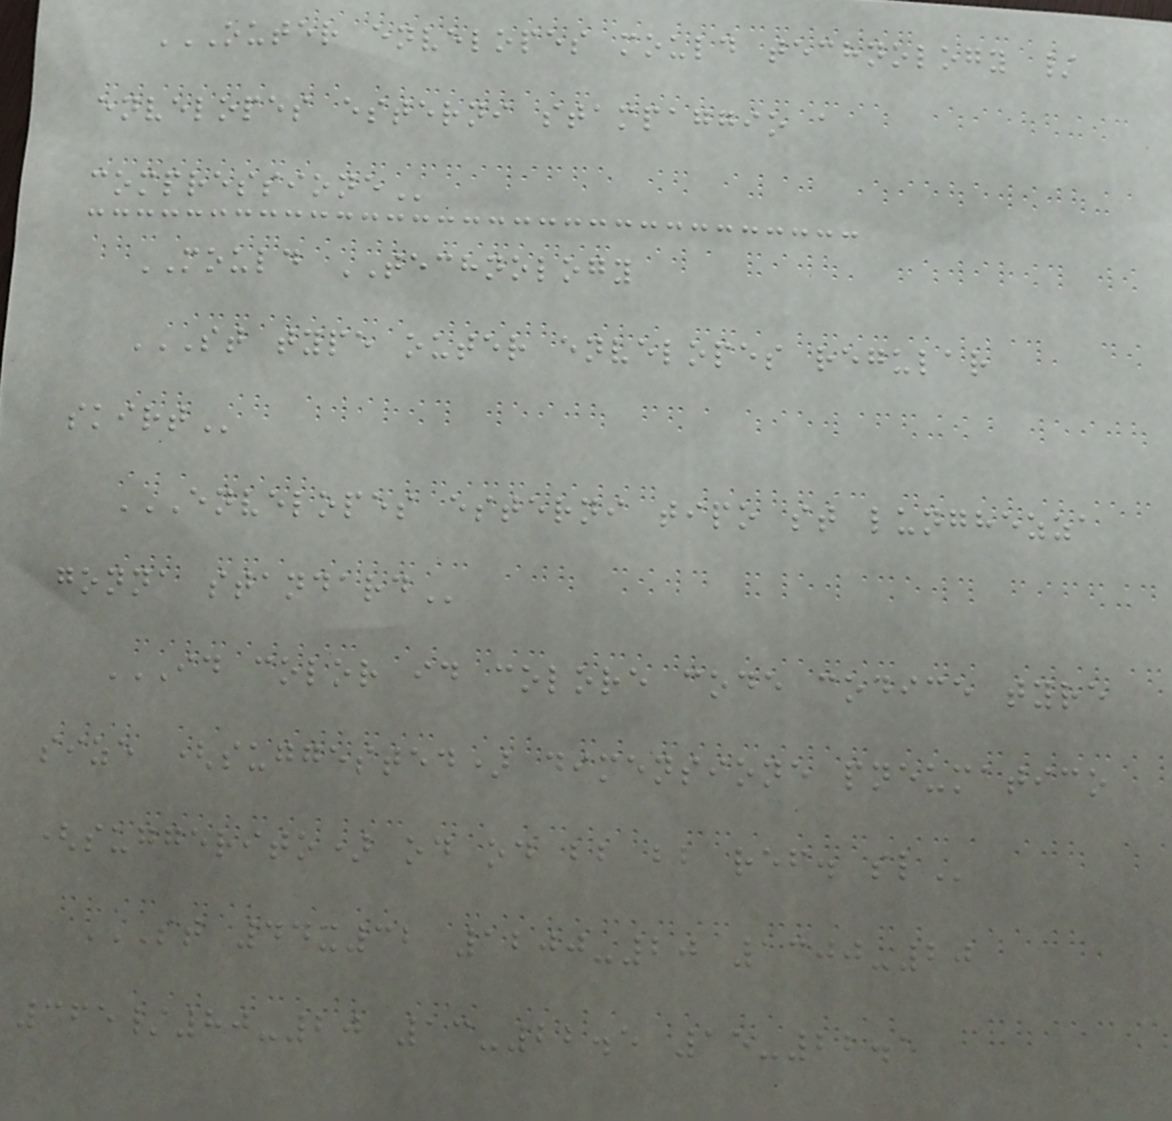OUTER ENVELOPES MOULD TECHNOLOGY /
ENVELOPES ESTERNI STAMPAGGIO A
COMPRESSIONE
MOULD TECHNOLOGY
ST TYPE OUTER ENVELOPES REGULAR
SKIRT
ENVELOPES ESTERNI TIPO ST LUNGHEZZA
GONNA STANDARD
ID COLOR ID COLORE CODE CODICE TYRE
SIZE (SUGGESTED) DIMENSIONE PNEUMATICO
(SUGGERITO) OD OD BB BB REF. SL
ST 44X32 1200-20 1300-20
365/80-20 13-22.5 15-22.5
